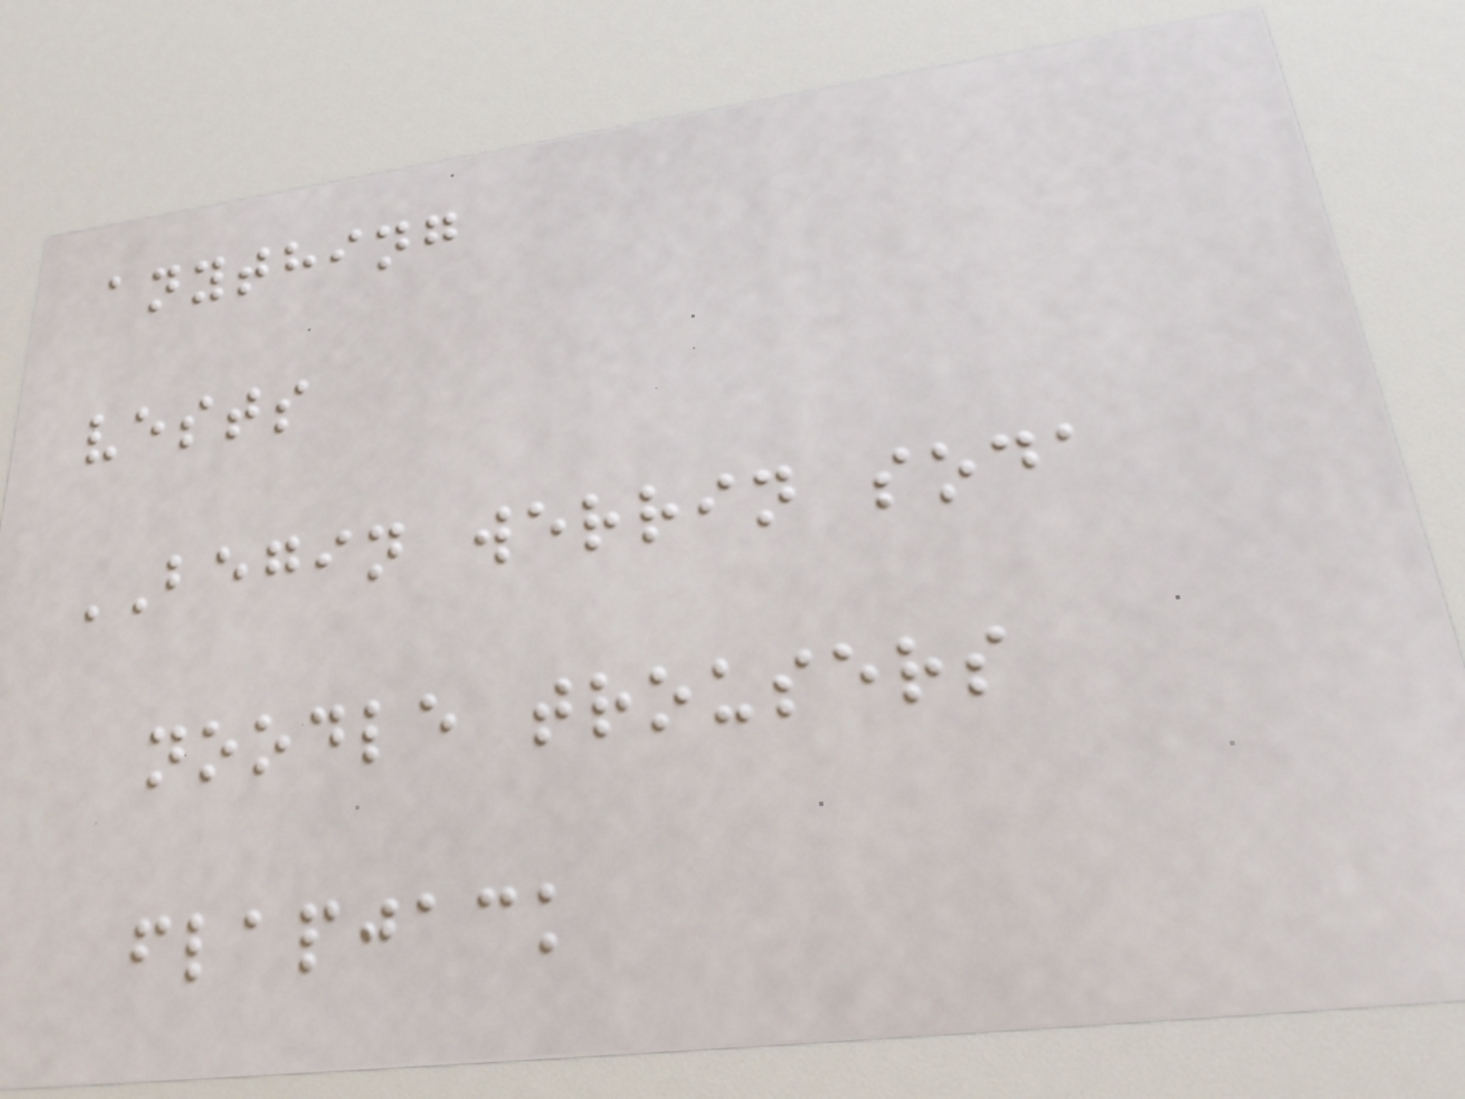anything
vests
BEGIN werrin soda
noodle trousers
flapjack
